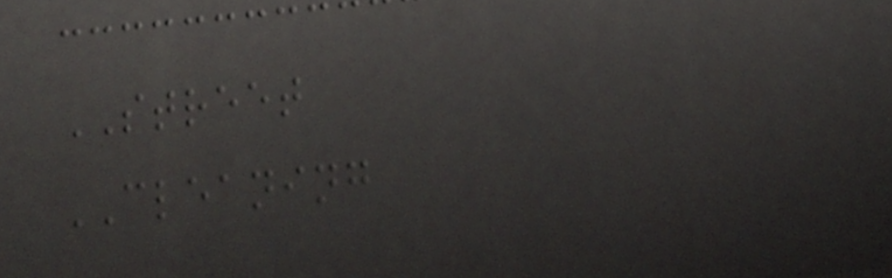STREET
CLEANING
